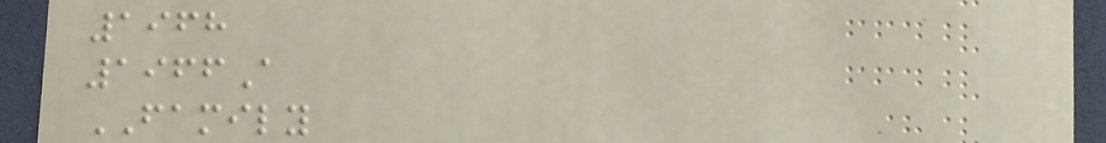1968
1966A
FAMILY
